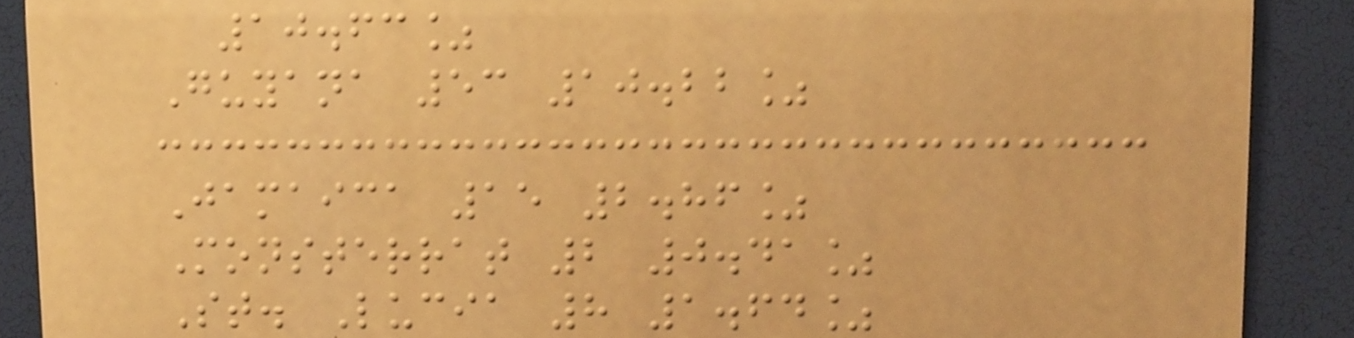10.63%
Guyana 53 10.22%
Jamaica 15 2.86%
Monsterrat 2 0.41%
St. Lucia 8 1.64%
